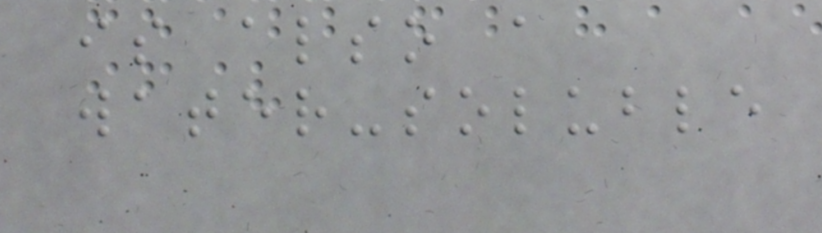is also a
water-soluble
